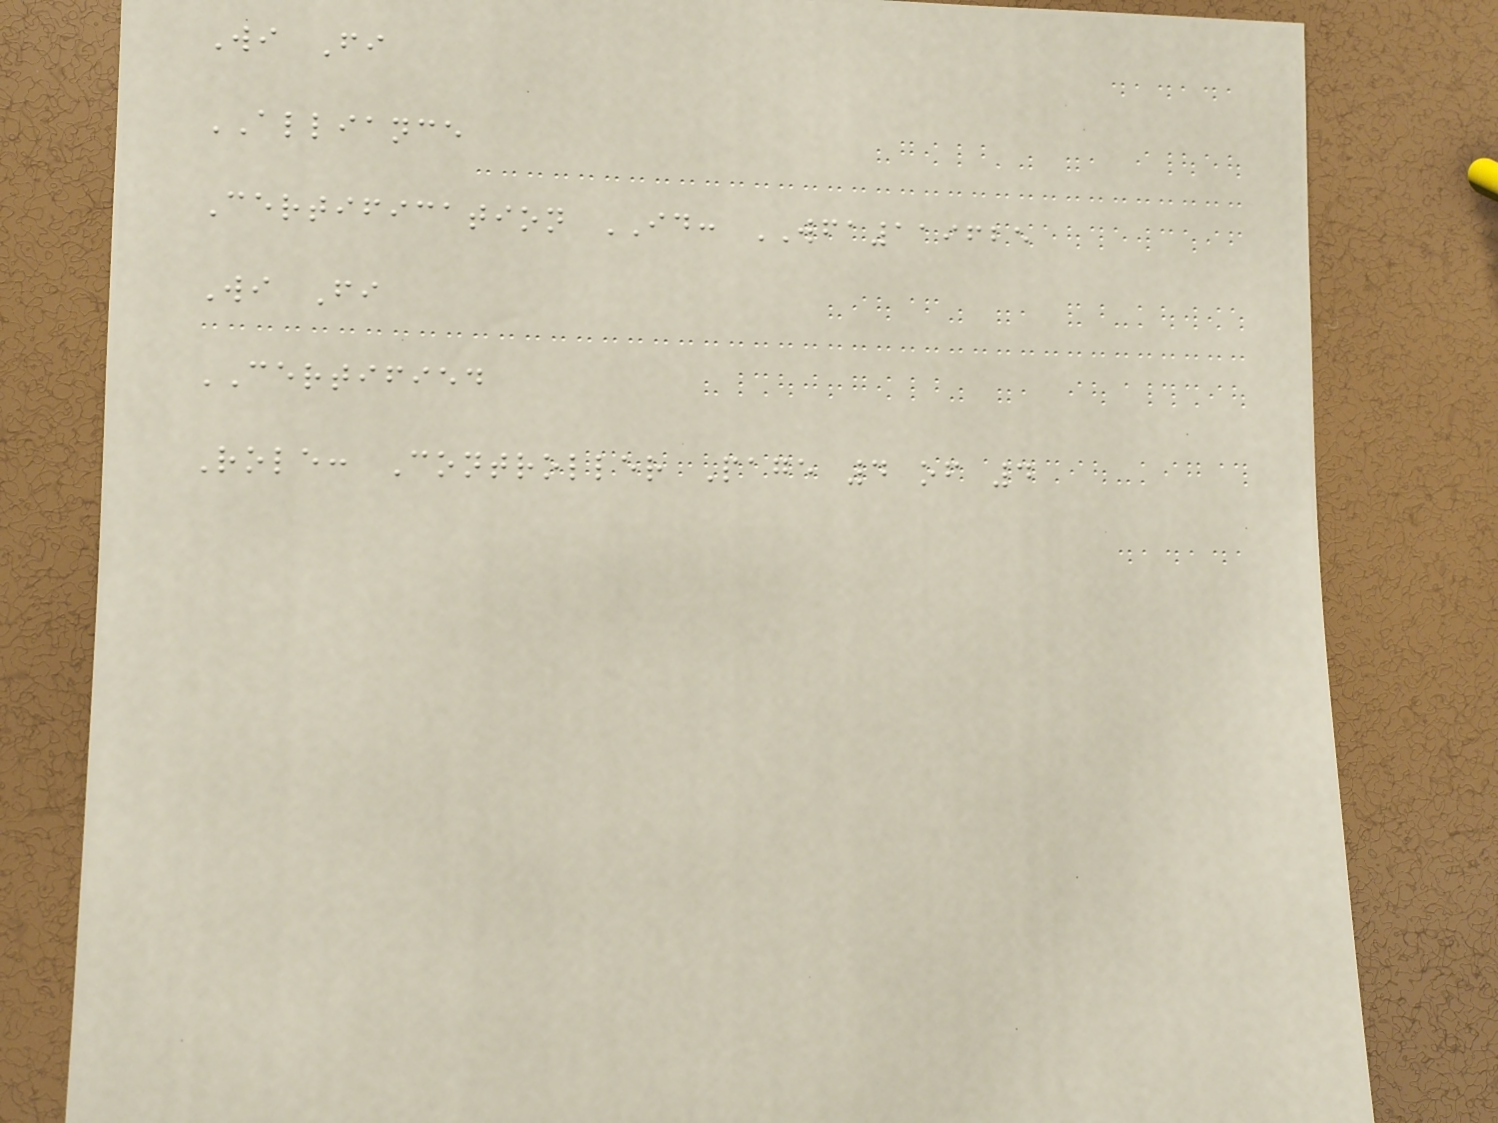Wi Fi
ALLIANCE
Certification ID: WFA119625
Wi Fi
CERTIFIED
Role: Controller Page 4 of 4
